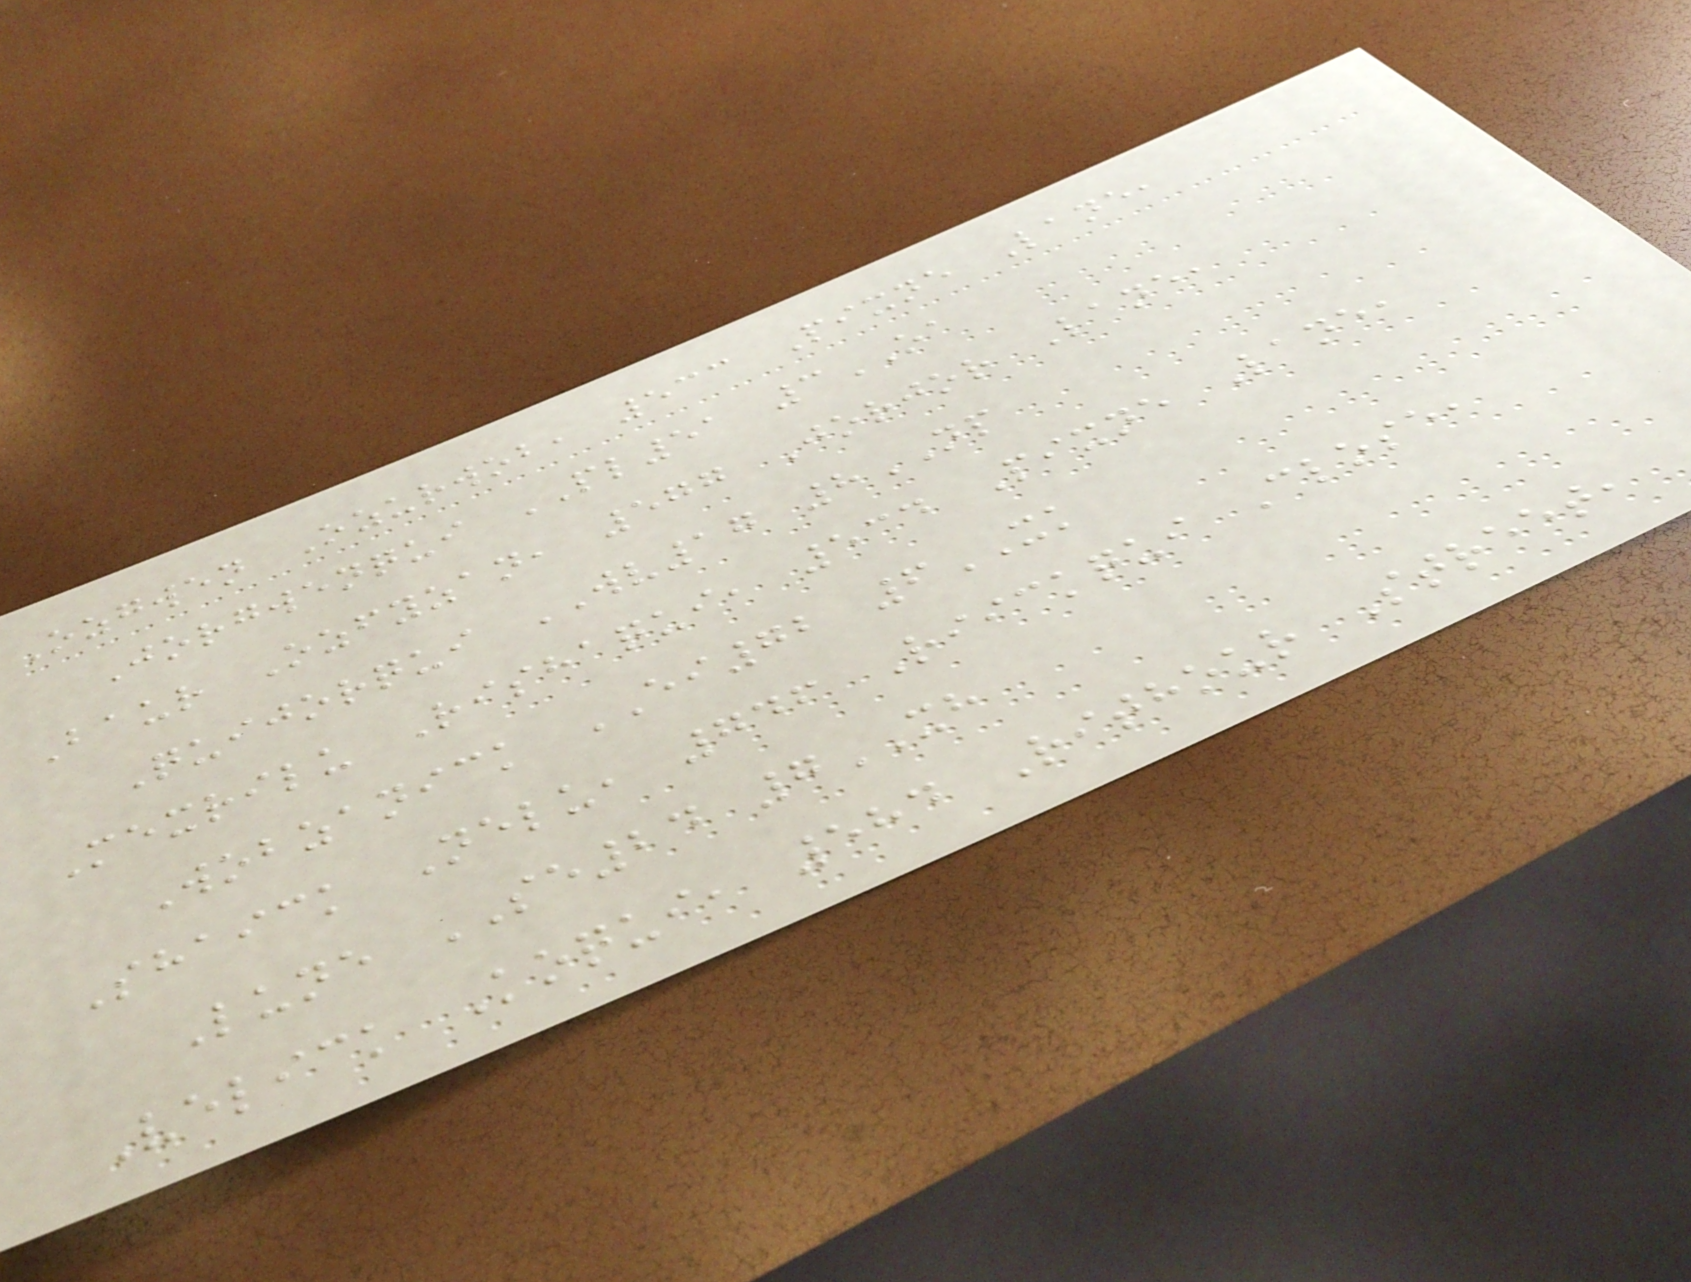Ozgwen Ozurwob, 533 Pixne Lane,
Jorgwenqui PL51 3OA
Baur Ozfyzan, 577 Jorjor Lane,
Quijorqui WV17 8NP
Mexrilu Rishaqui, 534 Pixne Lane,
Wobzanick EI72 6XK
Shaick Nelu, 746 Riickqui Close,
Lune SE24 7XH
Velick Koqui, 584 Rithour Street,
